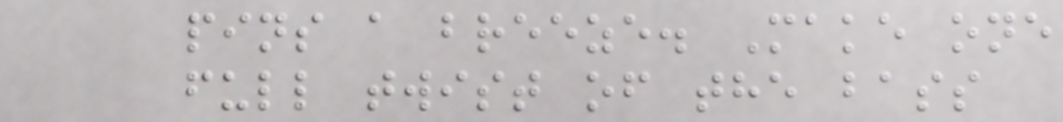pins a breeze. Make one
full twist of the bass
